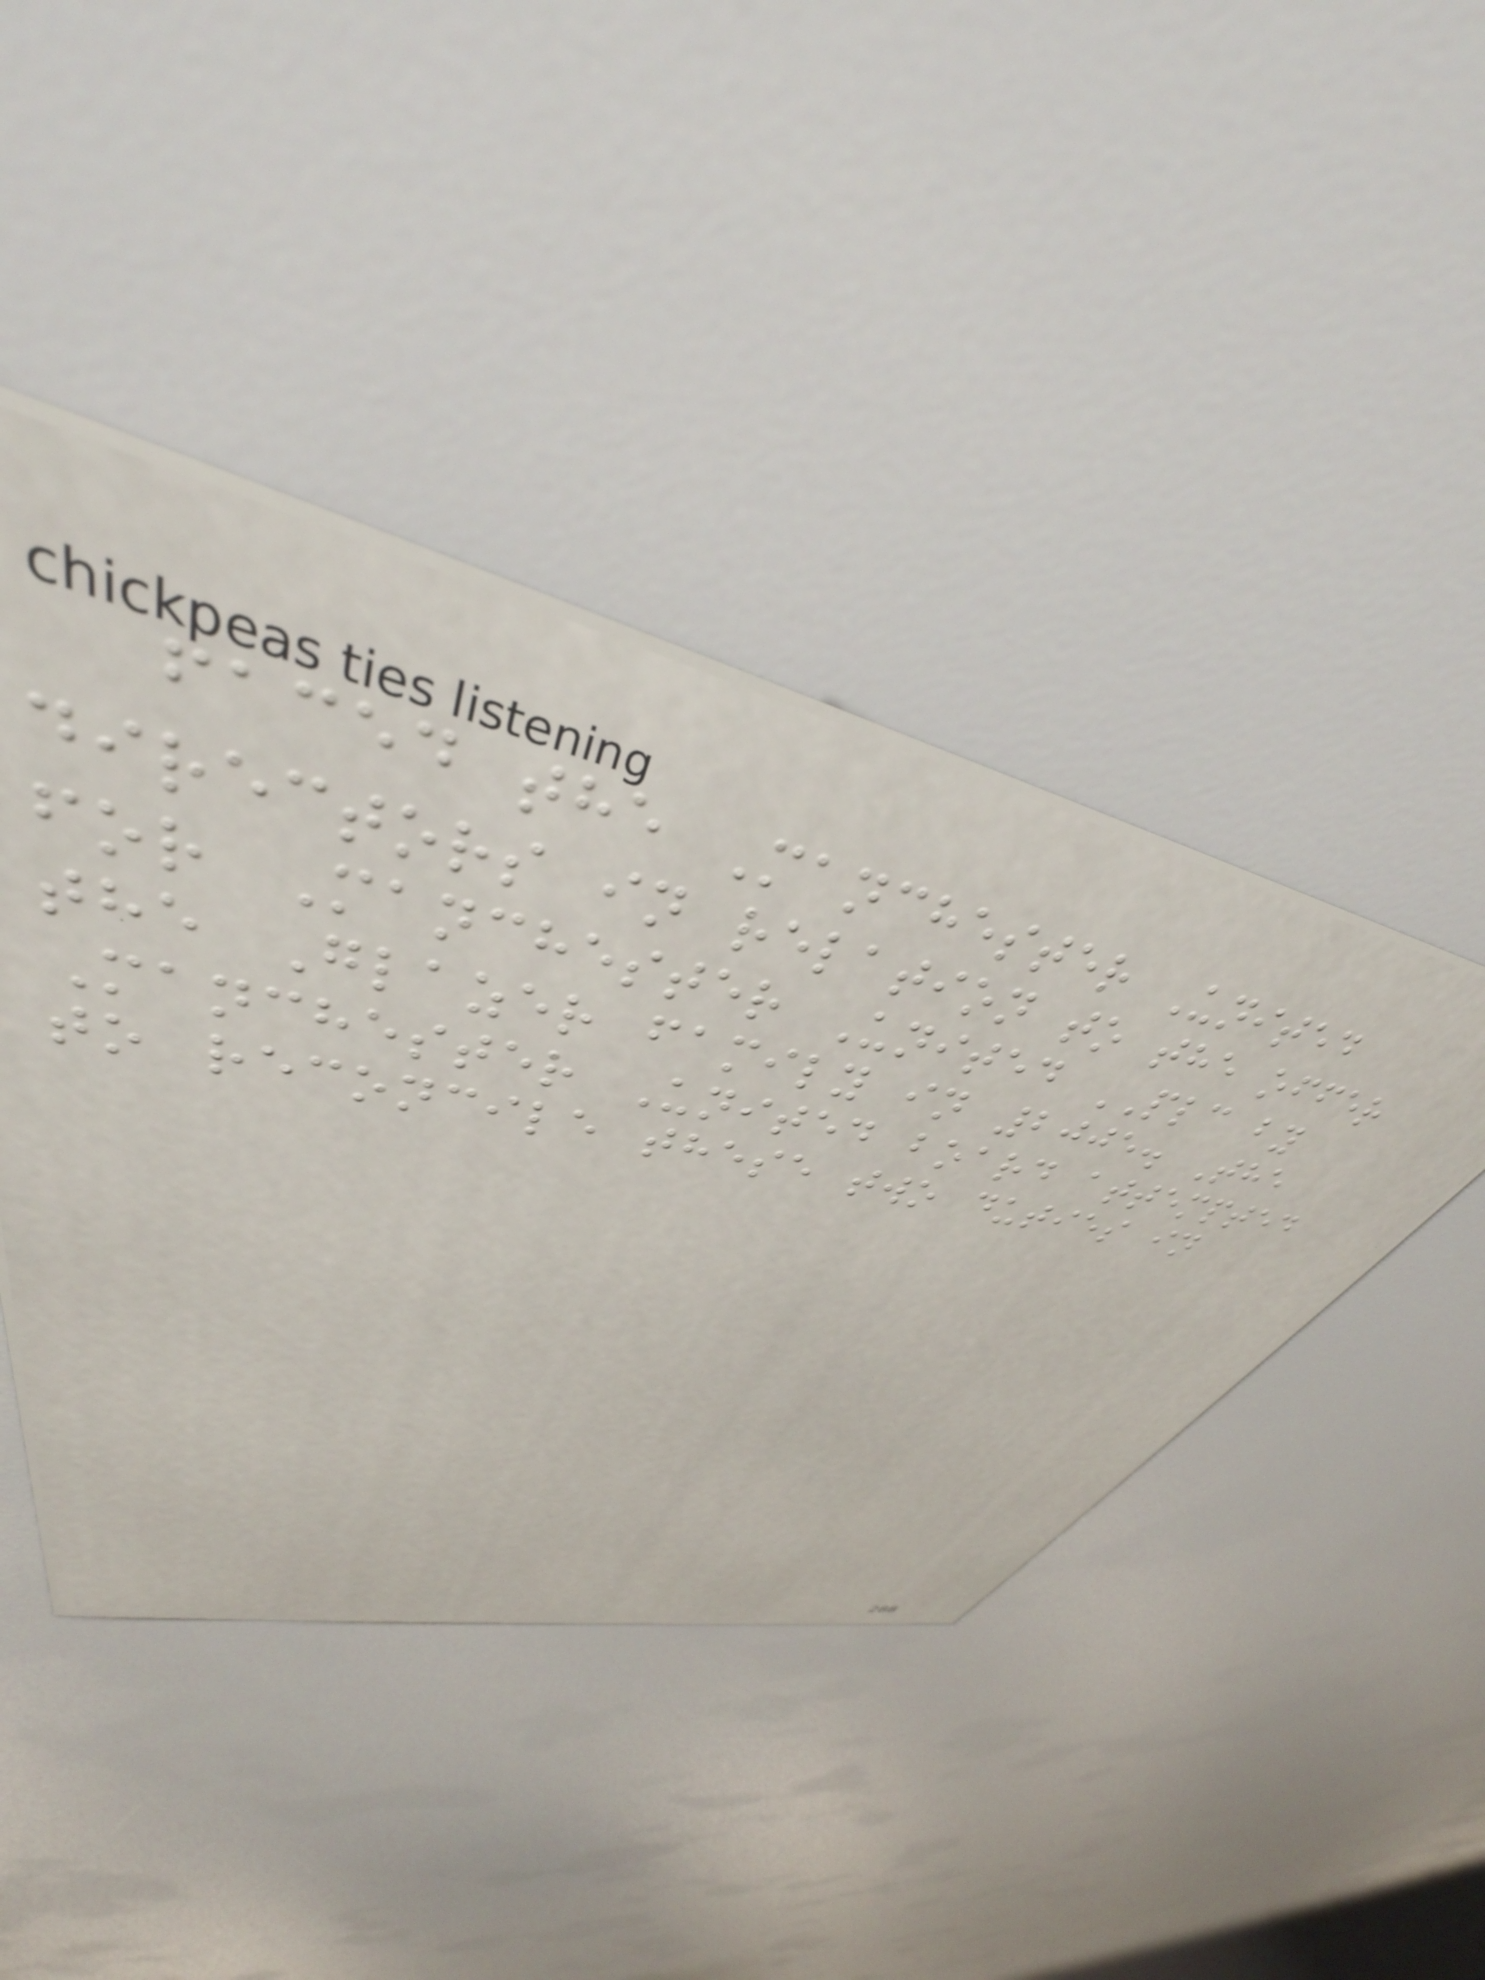faced the Manchester United
directors in relation to the offer
for Manchester United PLC by
the Glazer family in 2005. The
Manchester United board attempted
to reconcile these two duties in
